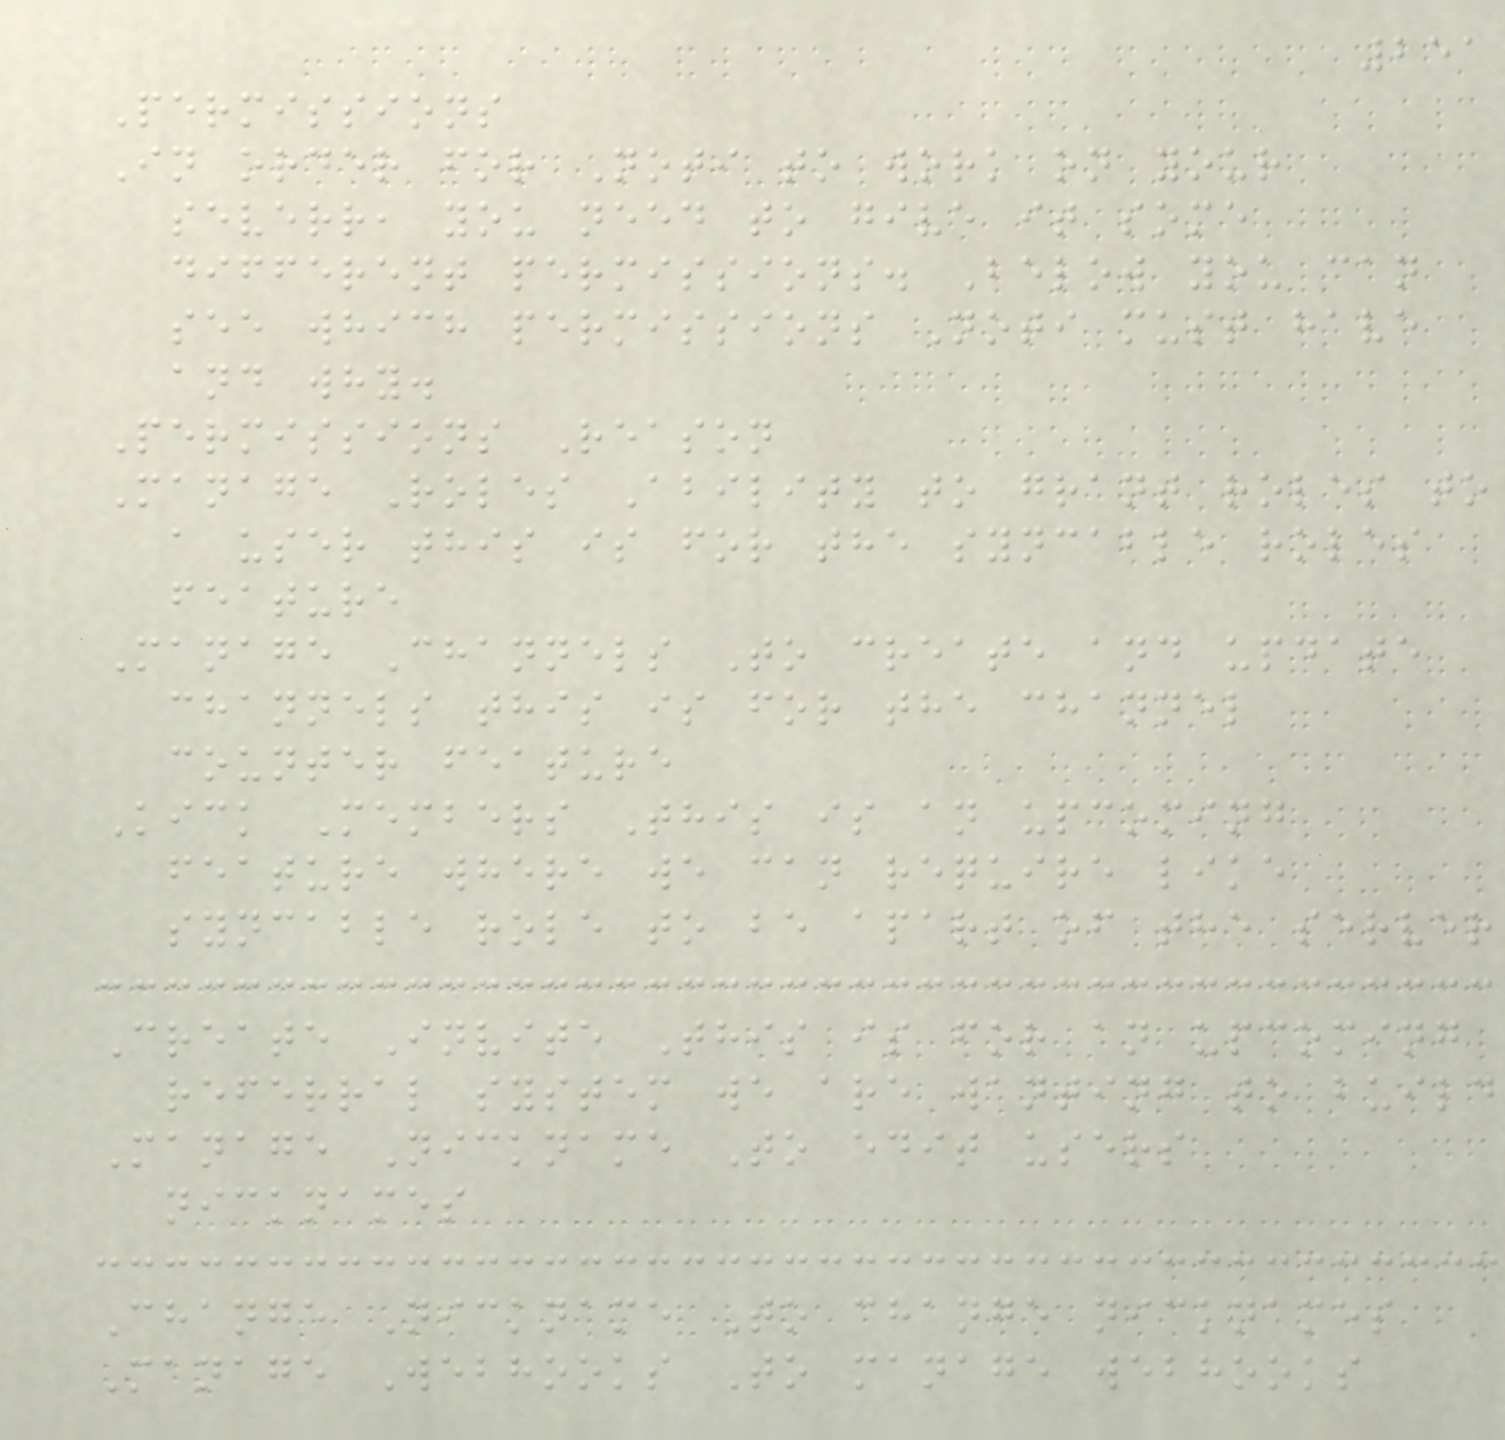251
Permissions
In order for Noti to work on your
severr, you need to give it some
different permissions. Below you can
see which permissions Noti must have
and why.
Permissions Reason
Manage Roles Ability to grant roles to
a user this is for the syncable roles
feature
Manage Channels To create and update
channels this is for the channel
counter feature
Kick Members This is an upcoming
feature where we can require like
syncable role to be apart of the server
Create Invite This is for an upcoming
referral system we are wanting to build
Manage Nickname To edit users
nicknames
Change Nickname To change nicknames
Manage Webhooks To manage webhooks
